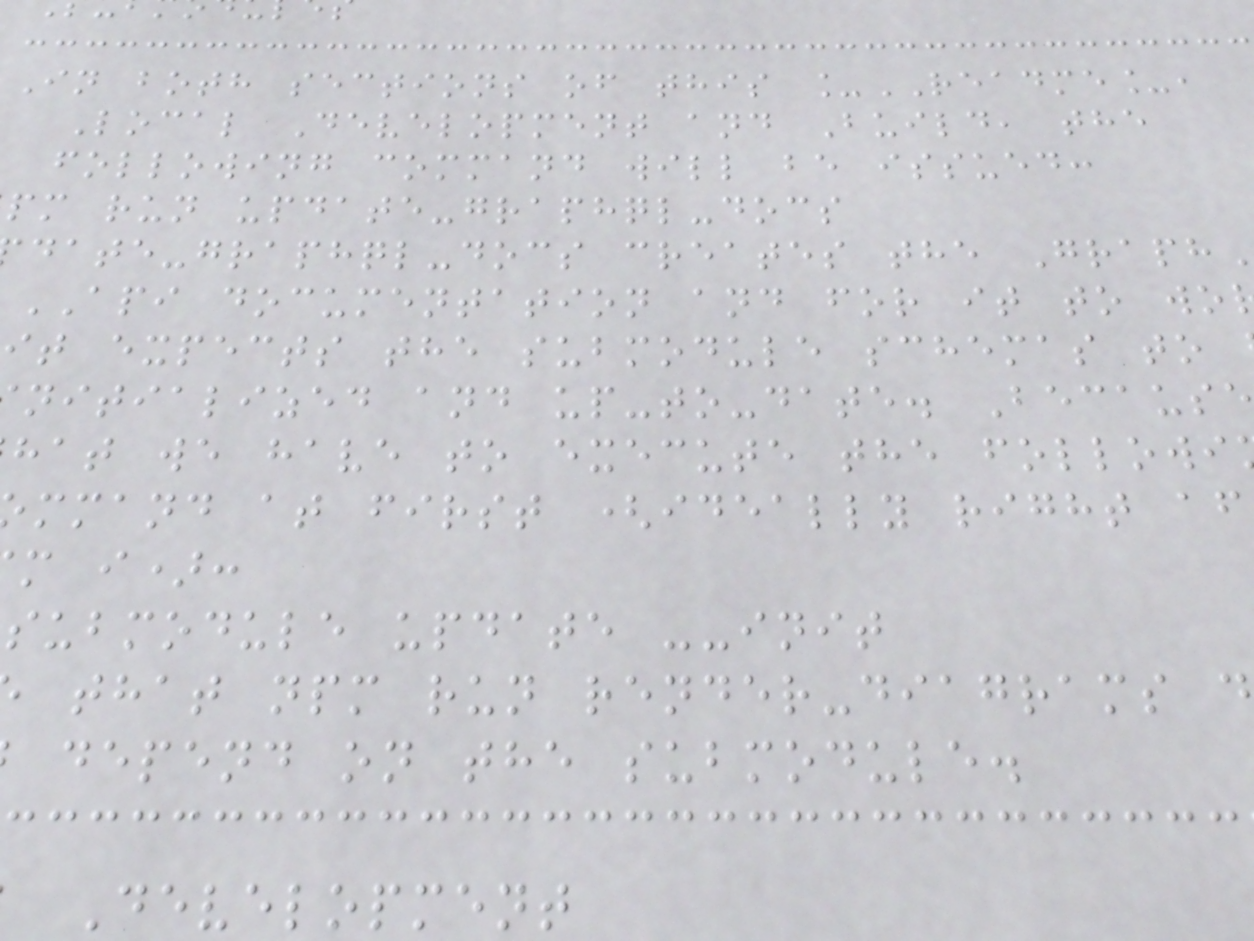In both sections of this _README_,
Local Development and Build, the
following command will be issued:
pm run update-graphql-docs
date-graphql-docs creates the Graph
API documentation and for it to wo
it expects the submodule schemas to
nitialized and up-to-date. Becaus
hat we have to execute the followi
mmand at first (ideally right af
m i):
submodule update --init
that npm run render-diagrams
depend on the submodule.
Development
